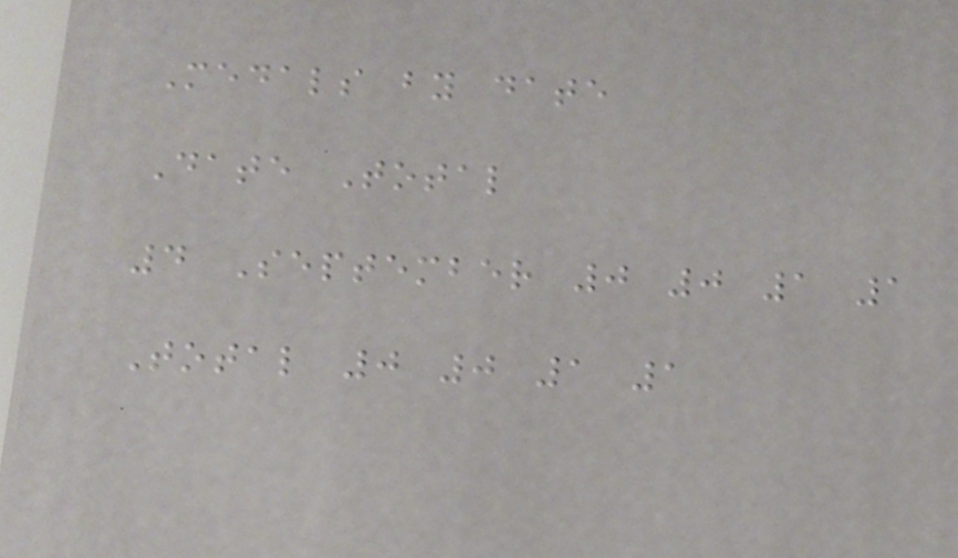Medals by date
Date Total
4 September 0 0 1 1
Total 0 0 1 1
